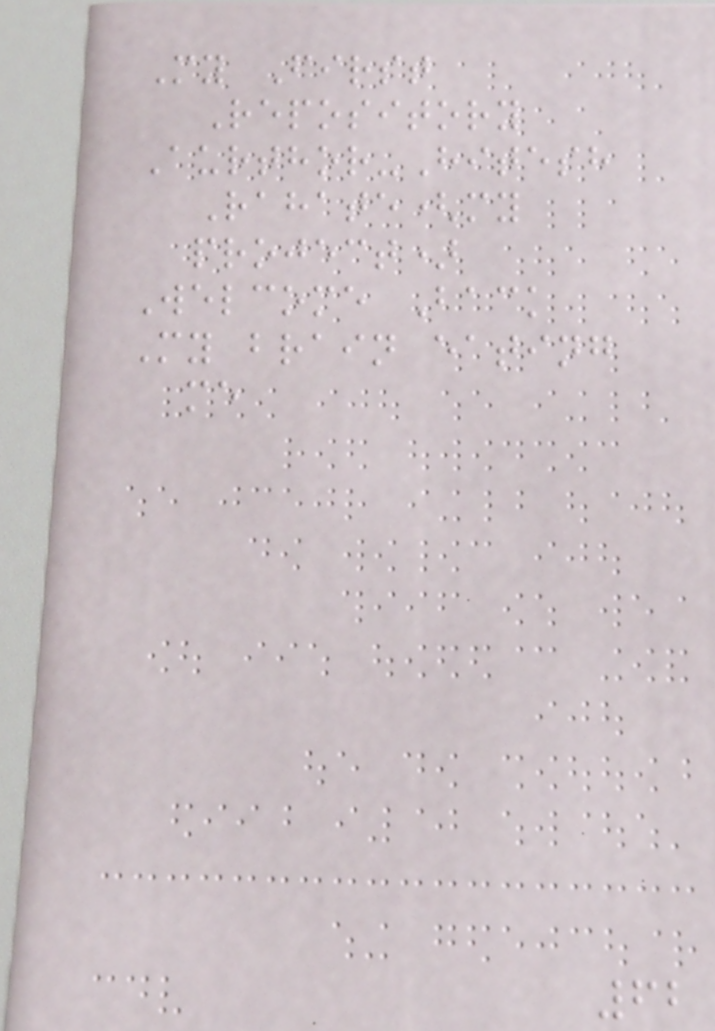My First
Repository
Aurthor-Hitesh
Rahate(my
project)
Welcome Back
My brain eating
me
62
